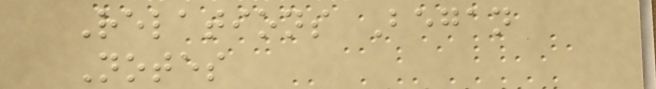Relations Began
Notes
